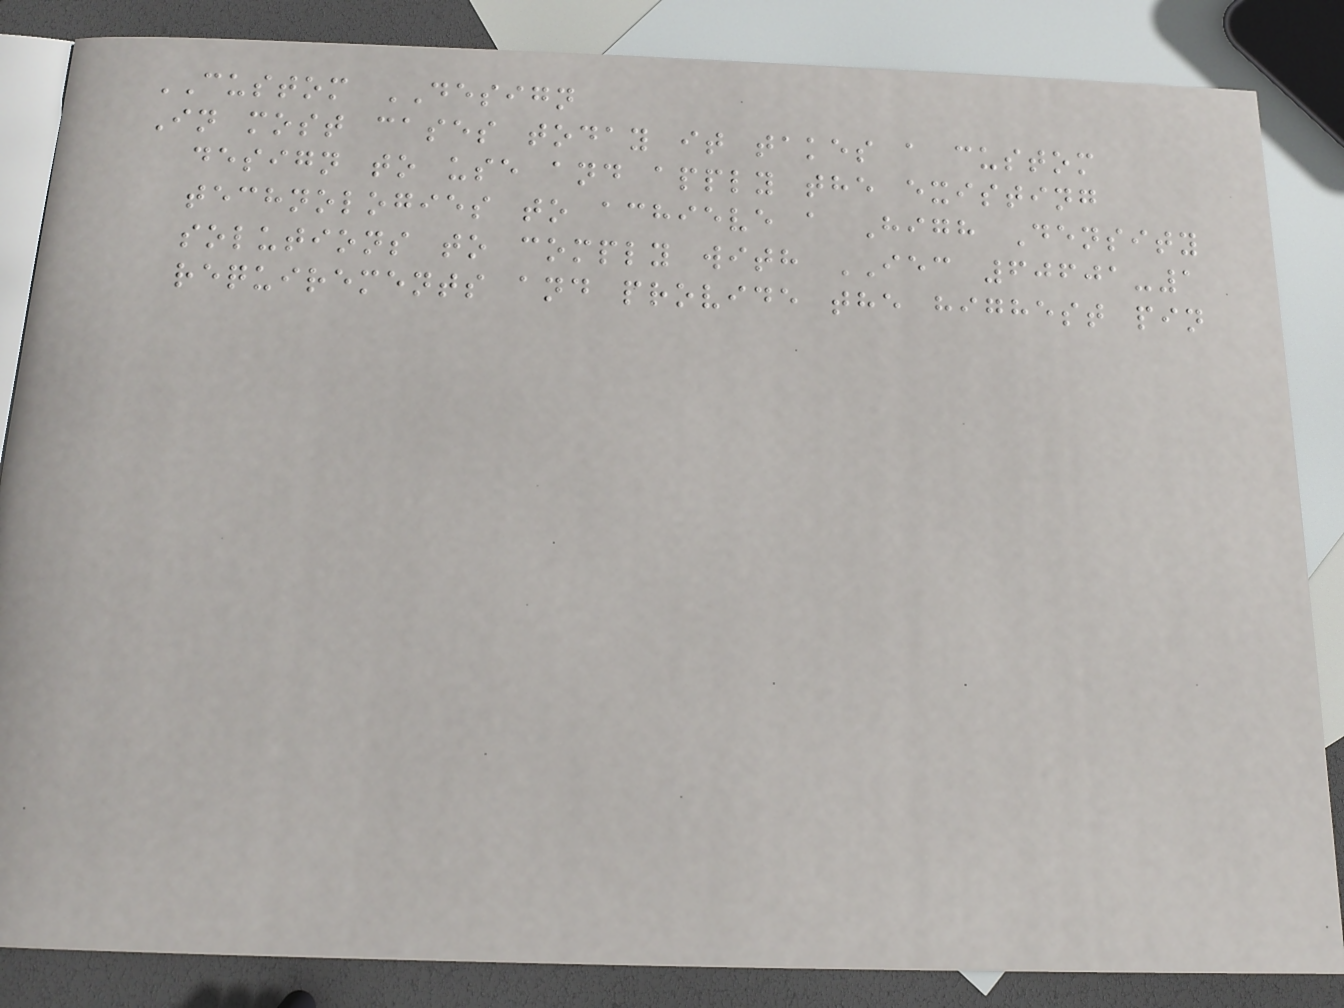CUSTOM DESIGN
In most cases today it takes a custom
design to use and apply the existing
technologies to achieve a High Density
solutions to comply with IEC 60601-1
requirements and provide the highest pin
